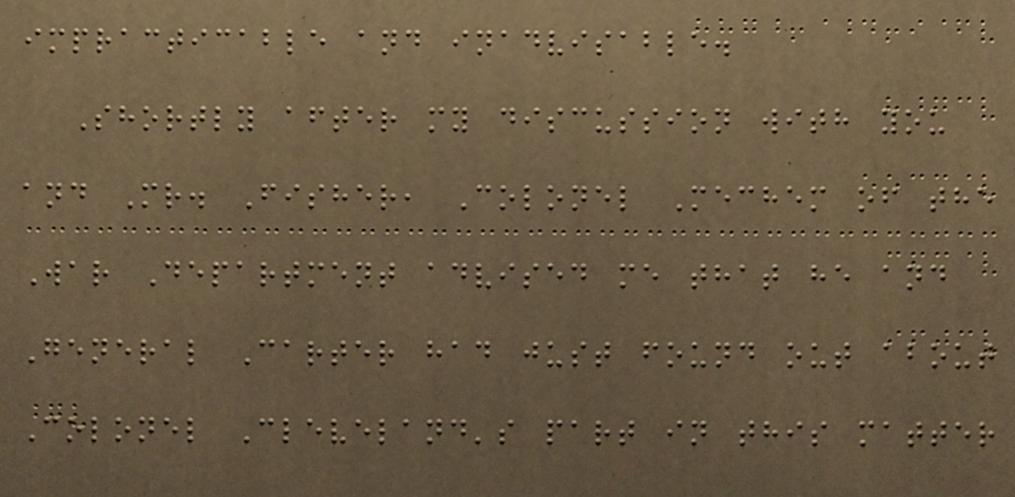impracticable and inadvisable.
Shortly after my discussion with you
and Mr. Fisher, Colonel Mechem of the
War Department advised me that he and
General Carter had just found out about
Colonel Cleveland's part in this matter
